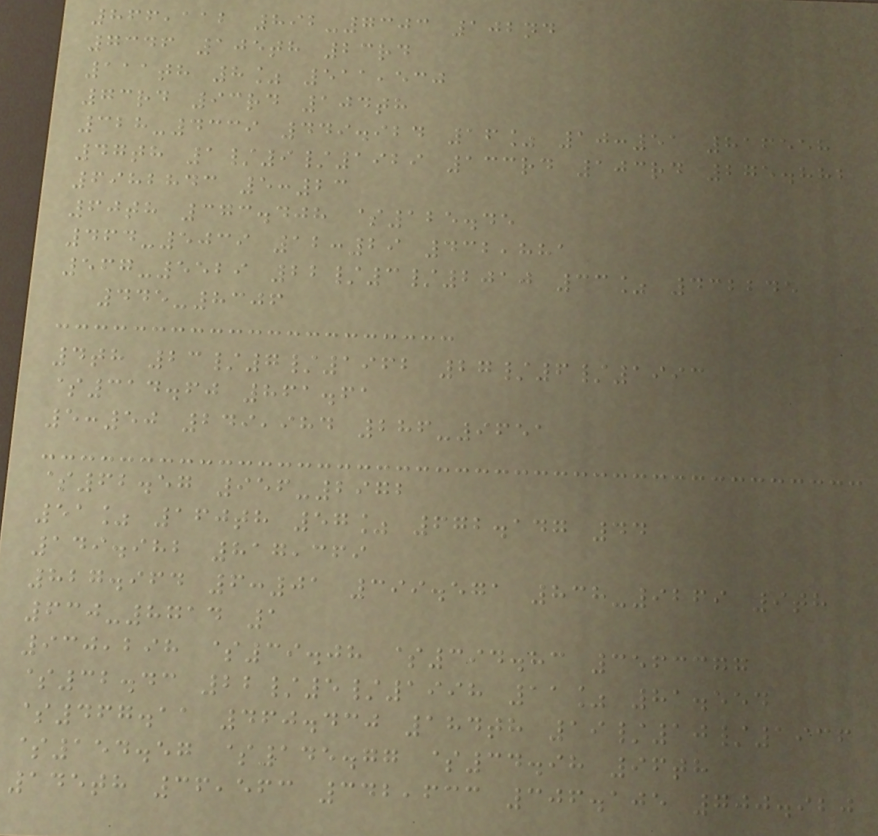866,112 892-7303 102nd
7346 105th 23rd
111th 8% 511,530
73rd 93rd 104th
328-4339 449.924 16% 10:51 816558
47th 1/9/1929 133rd 103rd 275.882
6982843 5:23
60th 373.408 $125.45
464-5039 12:29 432,881
567-5529 22/3/2010 33% 432245
445-8306
4th 23/7/1962 27/6/1993
$314.60 861.61
5:50 249,984 286-9651
$62.57 956-2972
51% 160th 57% 672.147 44
149.982 817,369
827.964 6:01 399.571 838-9269 9th
630-8714 1
930,298 $39.08 $394.83 3563377
$32.43 22/5/1998 11% 81.554
$467.11 460.430 184th 19/10/1936
$154.57 $145.77 $34.98 96th
145th 36,563 342,633 306.105 700.920
